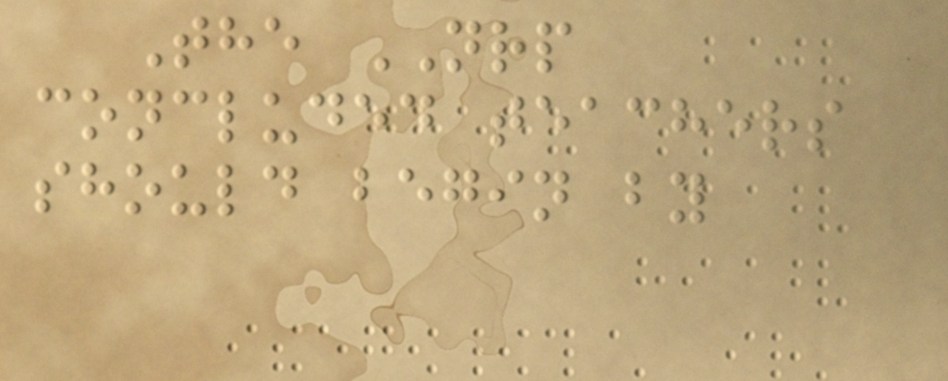The NRP
concluded teachers
should begin by
